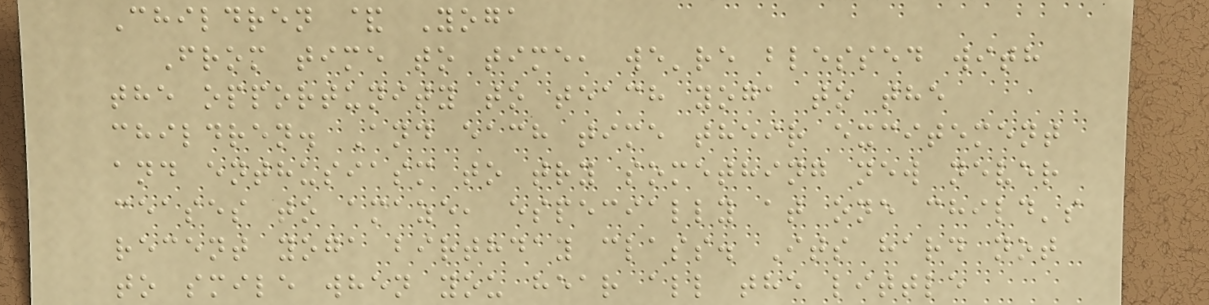Children & Yoga
From time to time, we're blessed with
the opportunity to teach yoga to the
children. And each time their excitement
and enthusiasm to try something new never
ceases to amaze, especially at one child's
recent yoga birthday class. Its hard not
to smile when you hear all the little
